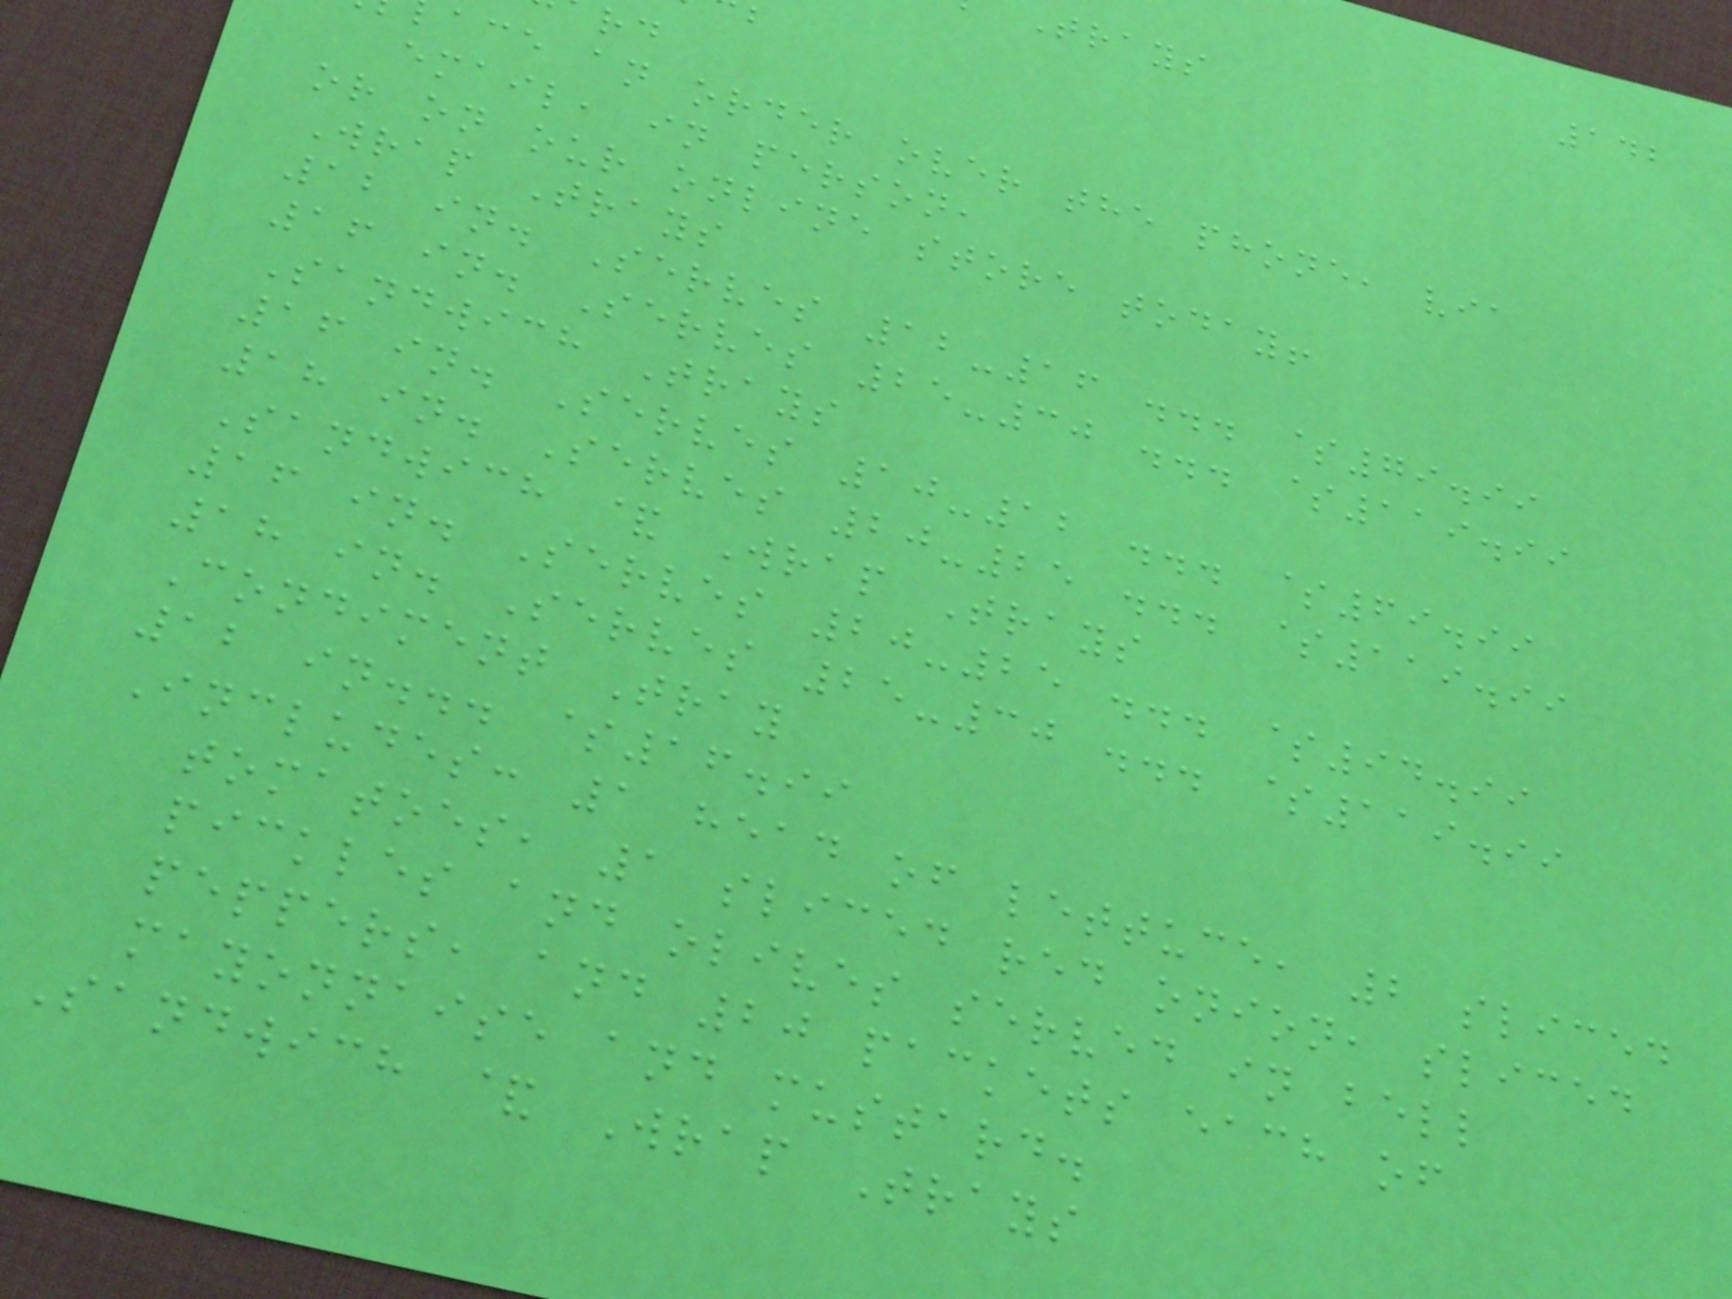142
ace an order over the phone, via
email, in person,
or on our online store today!
Wrap Trays
12 in. Serves 12-16 ... $79.99
16 in. Serves 25-30 ... $119.99
Sandwich Trays
16 in. Serves 10-12 ... $69.99
18 in. Serves 20-25 ... $119.99
Sandwich & Wrap Trays
16 in. Serves 20-25 ... $94.99
18 in. Serves 25-30 ... $119.99
Condiment Tray
12 in... $16.99
Includes: 1 head of lettuce, 2 sliced
tomatoes, 1 sliced red onion, sliced
pickles and olives served in bell
peppers, and 20 packets each of
mayonnaise and mustard.
Sandwich & Wrap Trays
